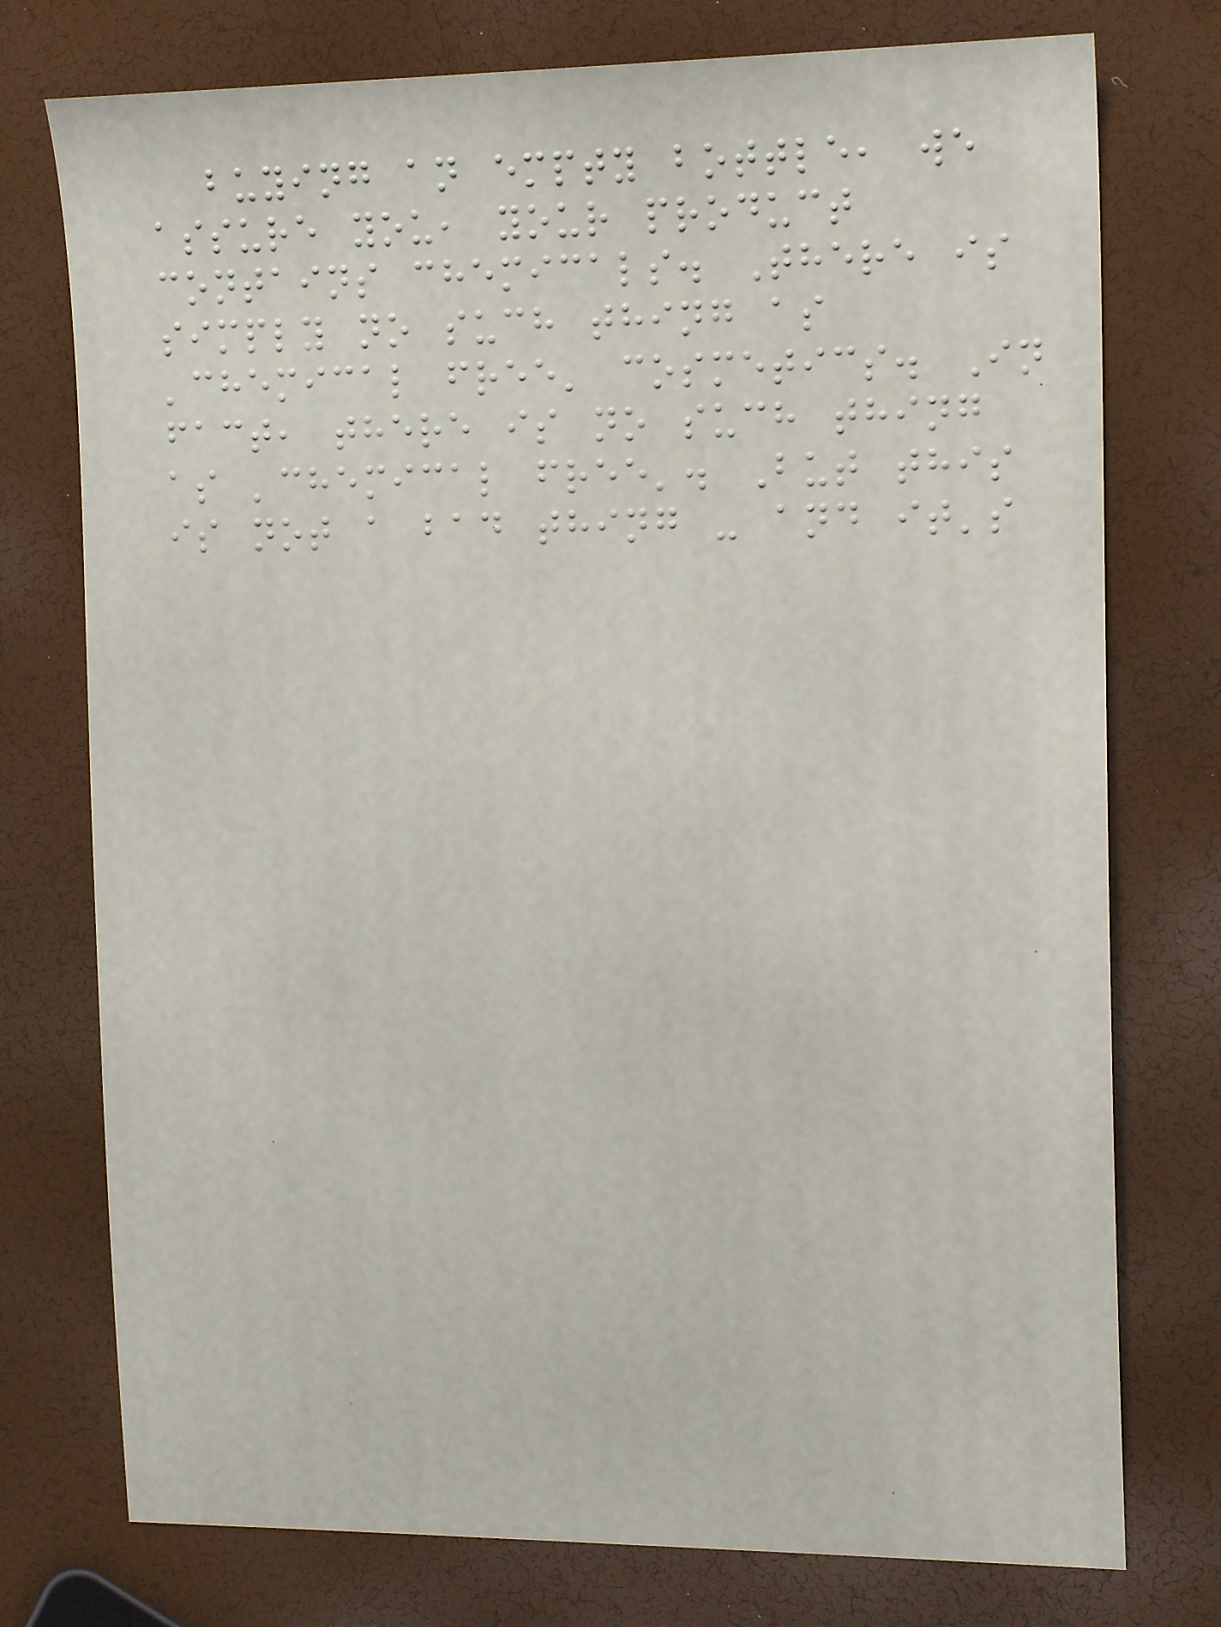buying an empty bottle, we
assure you, your product
contains chemicals. There is
simply no such thing as
'chemical free' cosmetics. In
fact, there is no such thing
as 'chemical free'. But this
is not a bad thing - and it's
